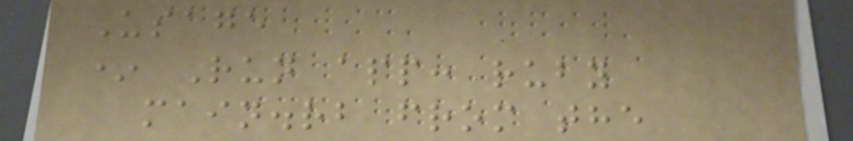Usage
* Run app: ruby
main.rb from the
